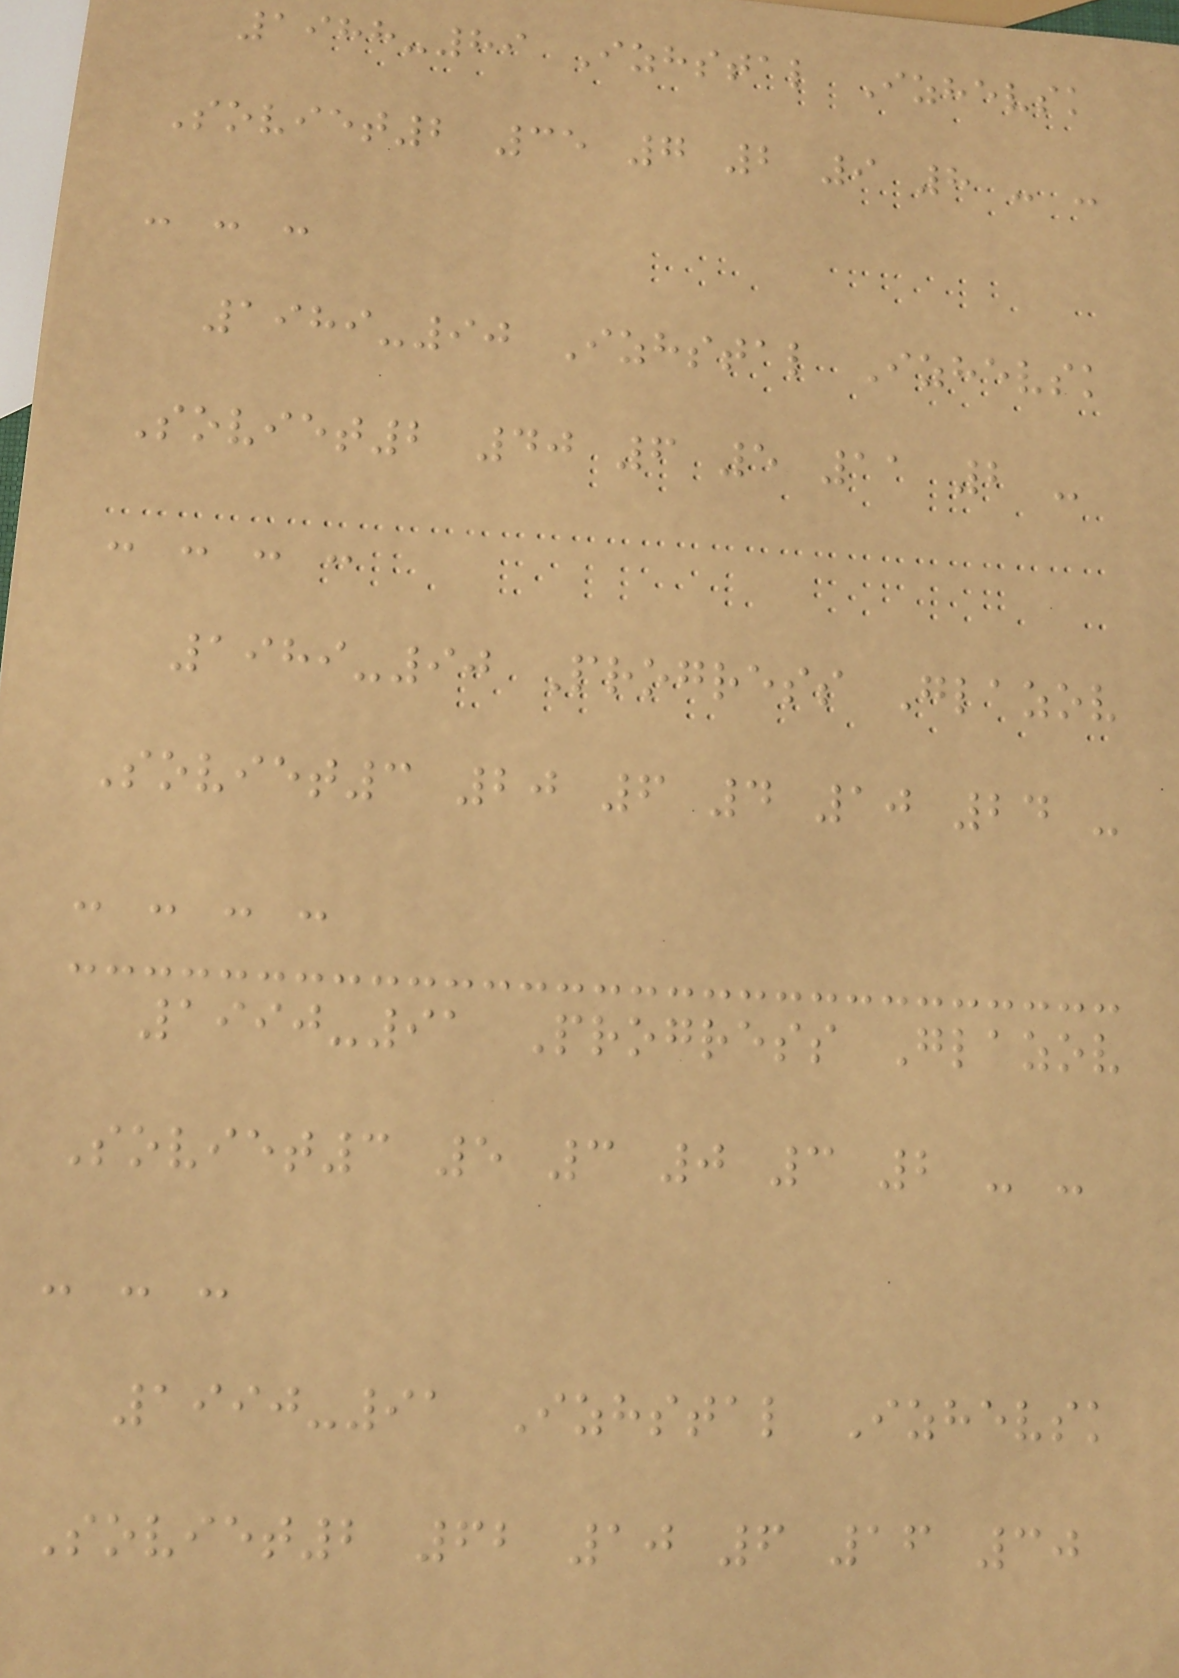1988-89 Izhstal Izhevsk
Soviet2 35 7 2 9 8 - -
- - -
1989-90 Izhstal Izhevsk
Soviet2 40 6 5 11 2 -
- - - -
1989-90 Progress Glazov
Soviet3 20 6 4 10 24 -
- - - -
1990-91 Progress Glazov
Soviet3 5 3 0 3 2 - -
- - -
1990-91 Izhstal Izhevsk
Soviet2 62 10 6 16 30
